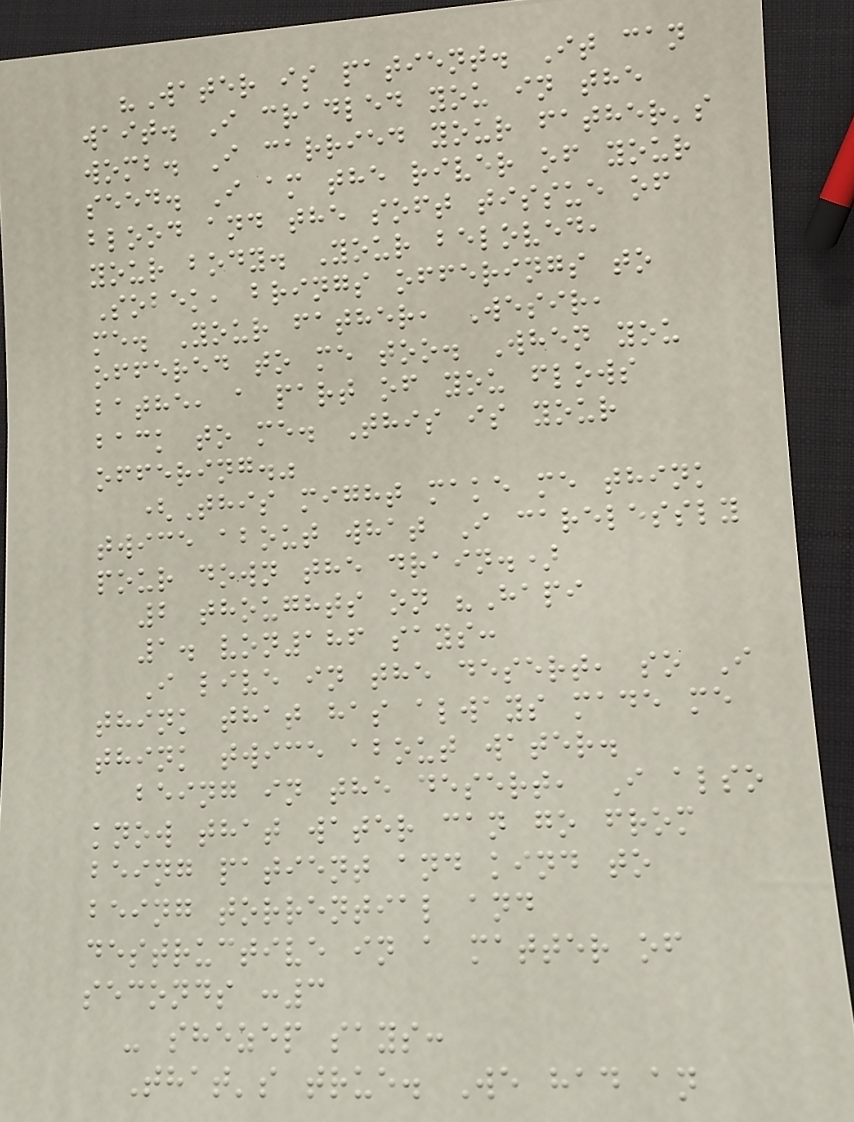"Water is patient. It can
wait. I cradled you in the
womb. I carried your father's
seed. I am the river of your
blood and the soft tissue of
your body. Your beloved,
Sobek, brings offerings to
me. Your father, Wesir,
offered to me too. When you
bathe, a part of you flows
back to me. This is your
offering."
(This might make me think
twice about what I carelessly
pour down the drain.)
2 thoughts on "Hapi
1. von186 says:
I live in the desert, so I
think that has always made me
think twice about water.
being in the desert, I also
know that water can go from
being patient and kind to
being torrential and
destructive in a matter of
seconds :3
- shezep says:
That's true. We had an
